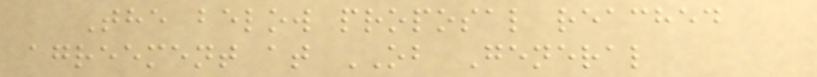The below proposal reached
agreement at OB General
